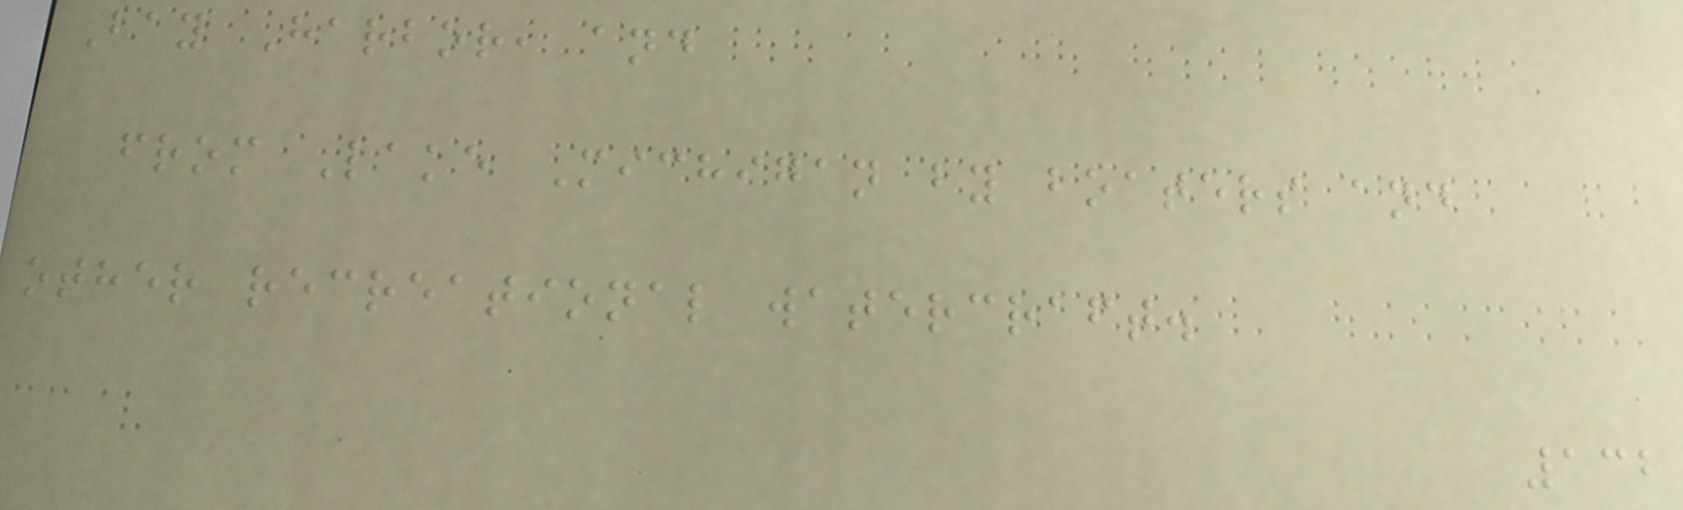Bay Harbor, and
from Lake Michigan by boaters and
other recreational watercraft.
132
